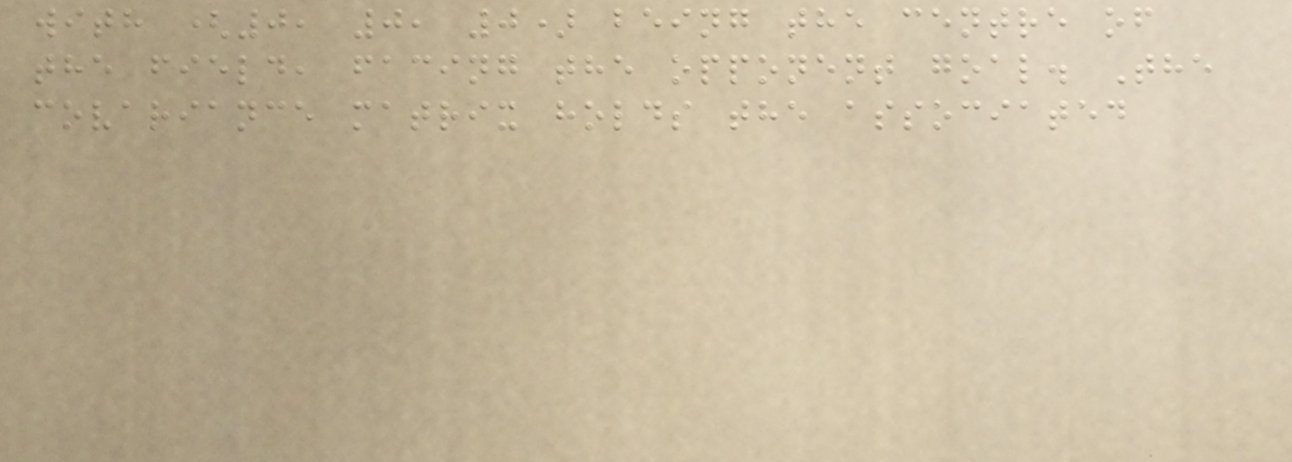with (0, 0, 0) being the centre of
the field, facing the opponent goal. The
covariance matrix holds the associated
